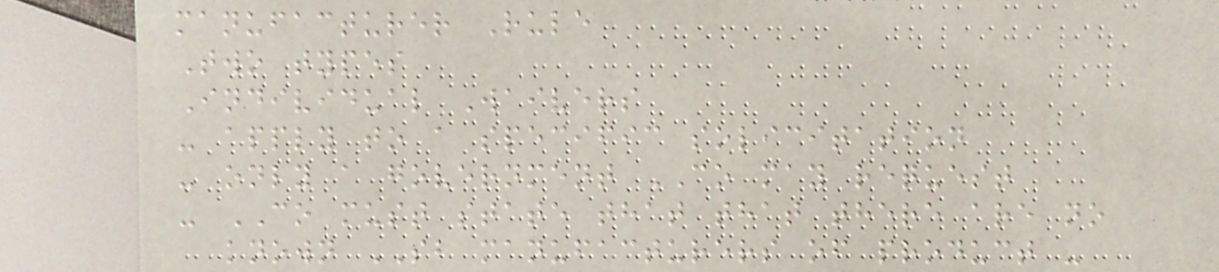manufacturer Rule
Two types
Individual Waivers
- apply to a specific solicitation
- only a government CO may request
- CO must state that that there are no
known SB manufacturers of product -
